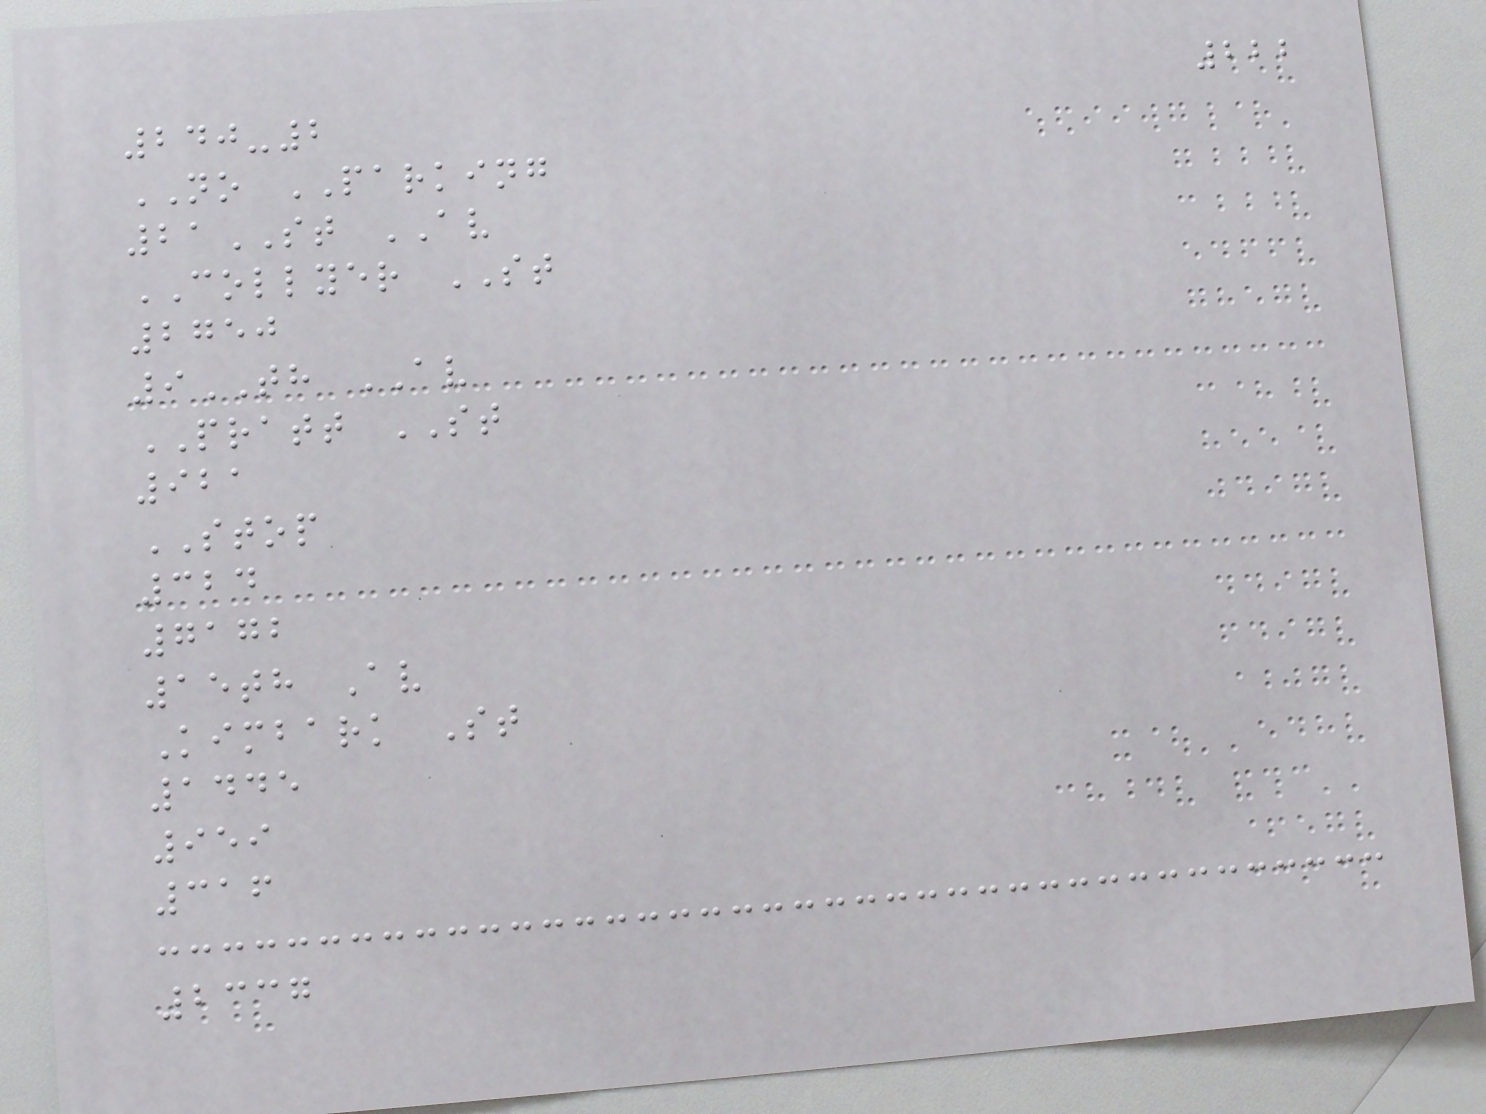222
240-2
NO PARKING
21ST AV
COLLYER ST
2750
9TH AV
PRATT ST
921
STOP
324
7172
15th Av
Kimbark St
1445
959
316
2337
